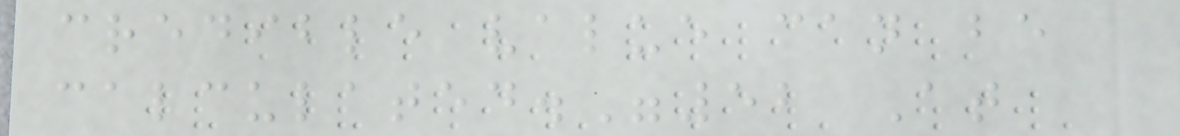credible value can be
calculated."52 At
